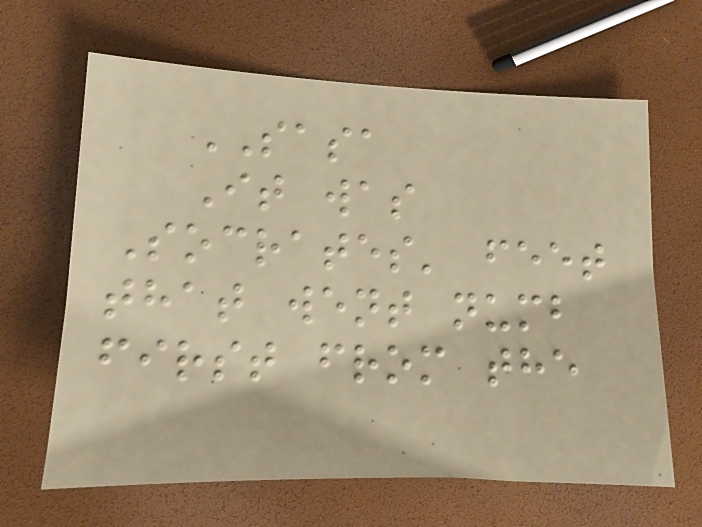SASA
It was
Socrates' feet
that went numb
first from the
